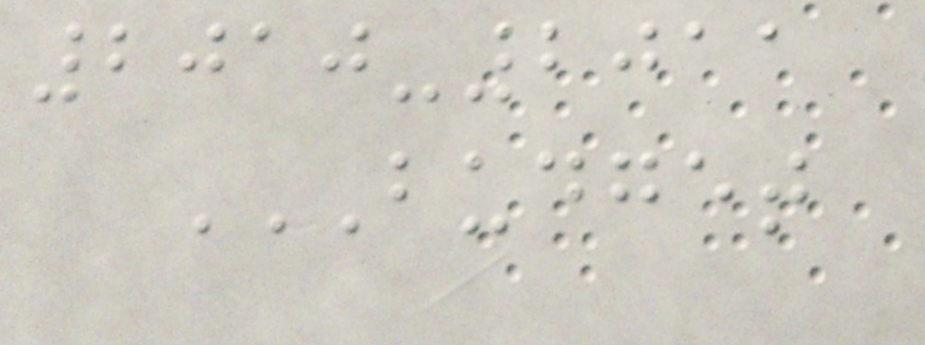2010-2011
BUDGET
